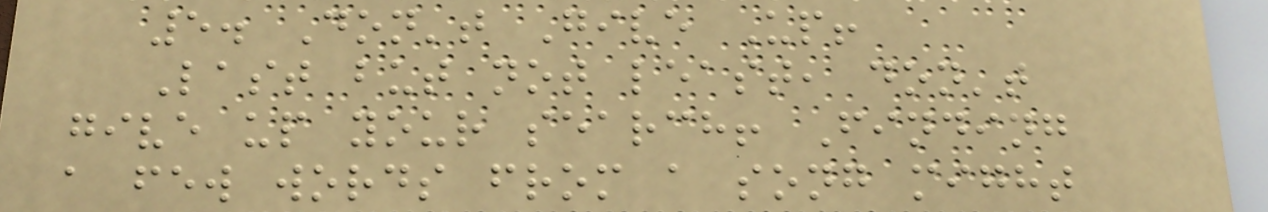5. Don't Give Up!
Last but not least, don't
give up your search! Finding
a few words from a song might
